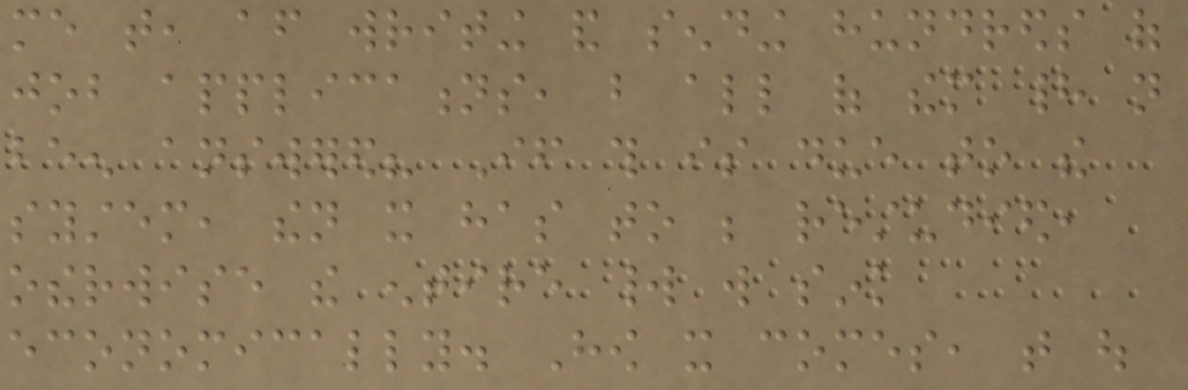me that, after writing and sending hundreds of
job applications, but all of them had not
been answered? If this is due to the
system, then it has to be restudied,
otherwise the entire world will sink
economically. How it comes, that out
